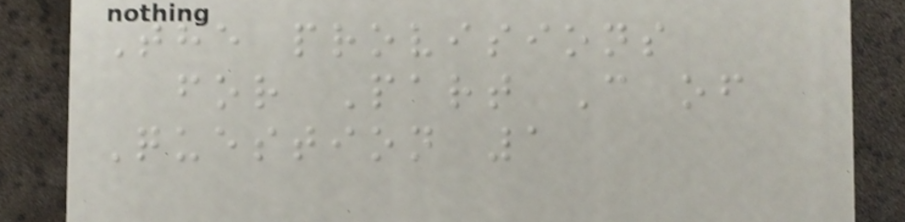The provisions
for Part C of
Question 1
